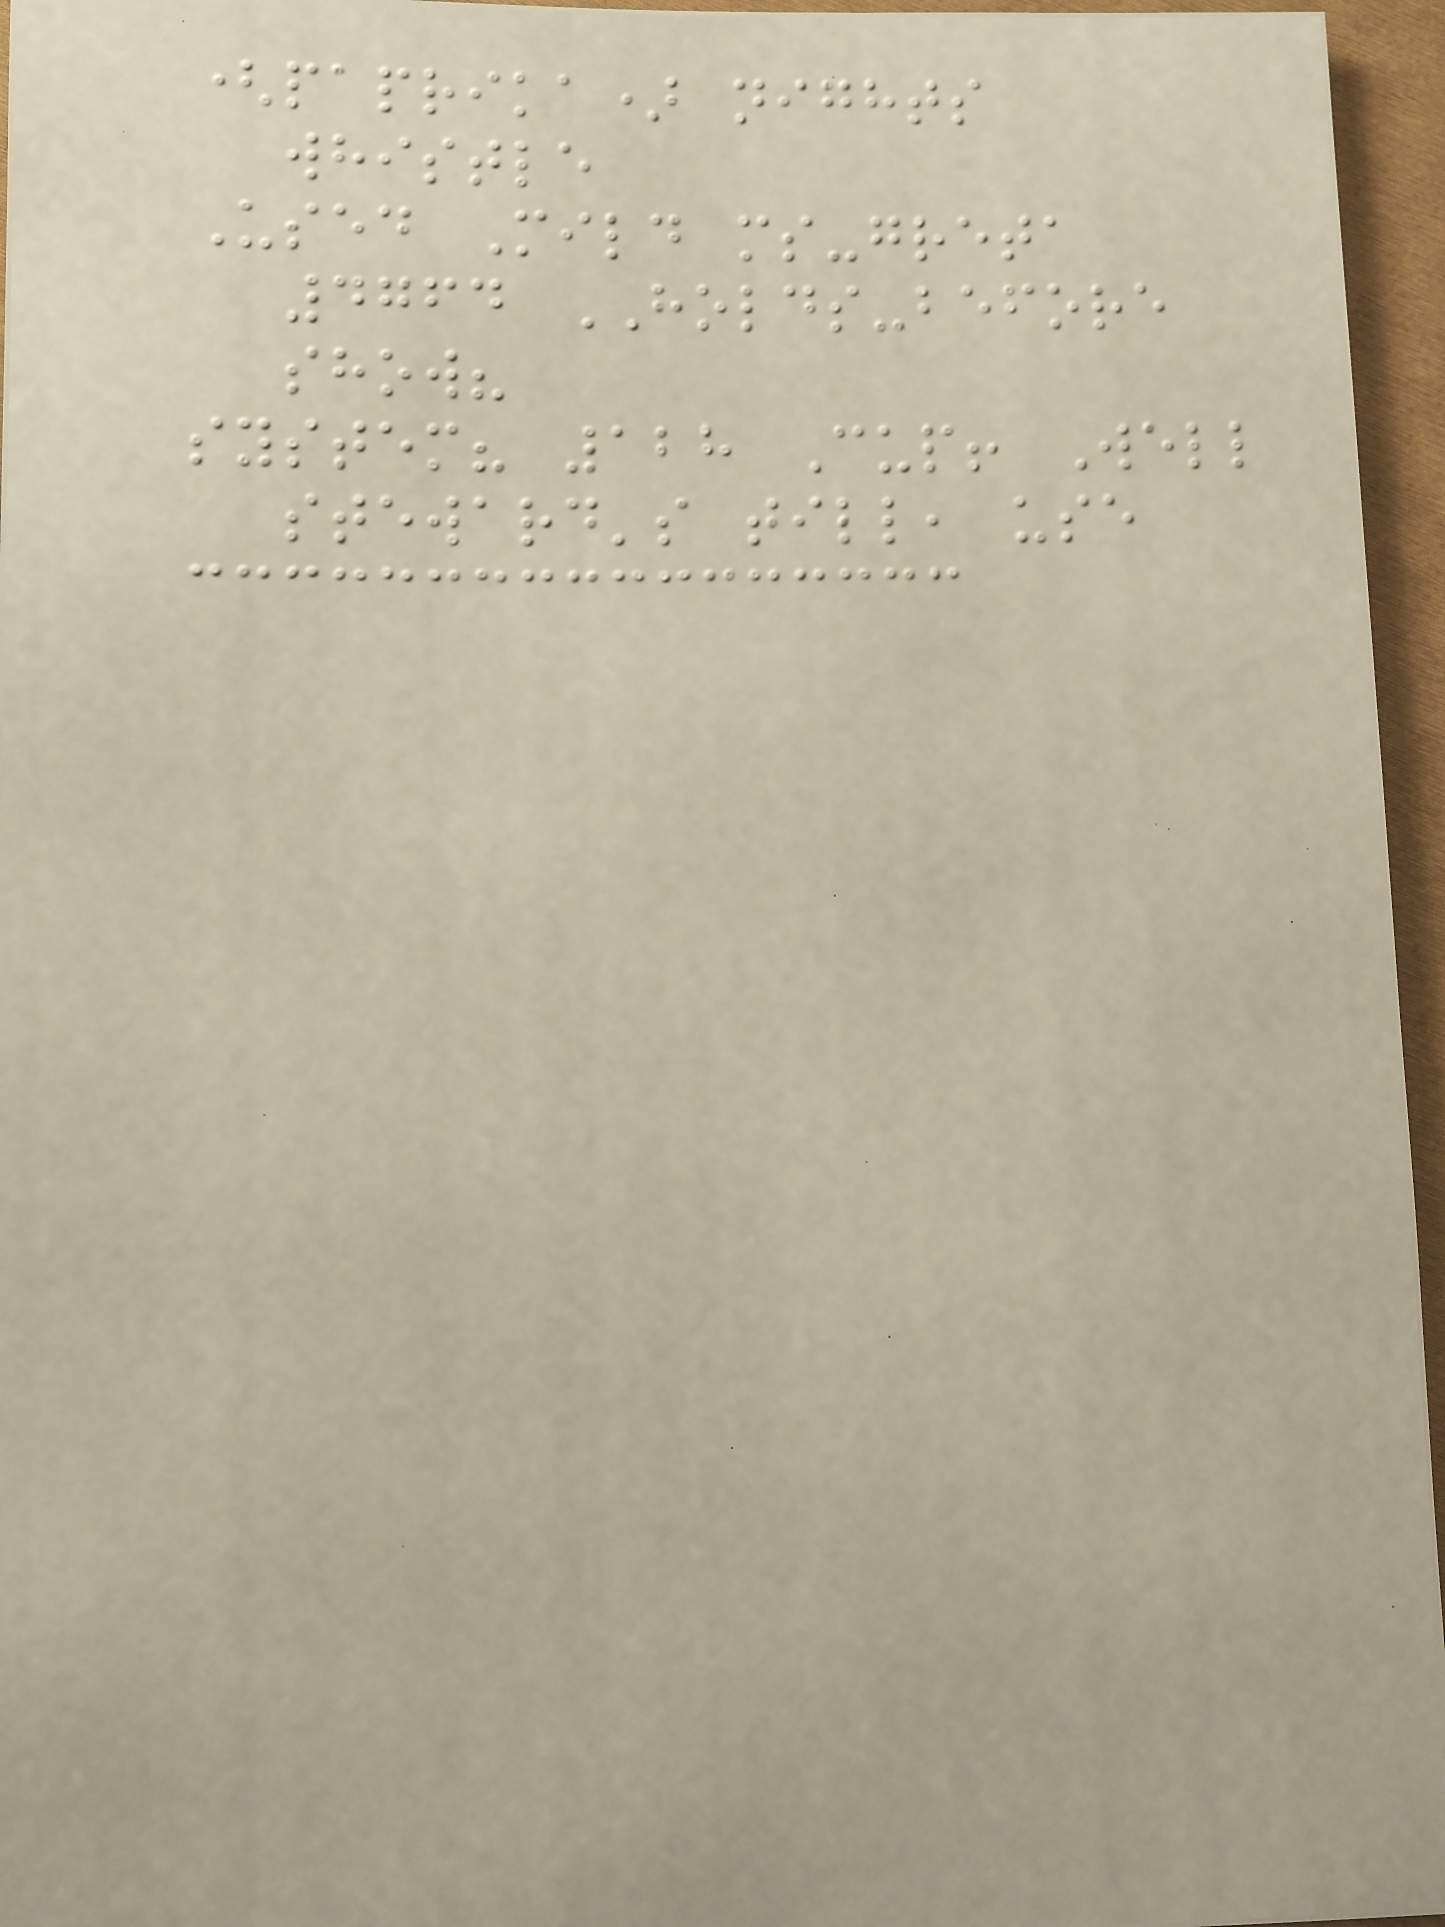(paprika) nights
whistle
Used Mild ms-greta
4764 HOLDS-before
show?
system? 128 Cup! Well
steward's till, use
